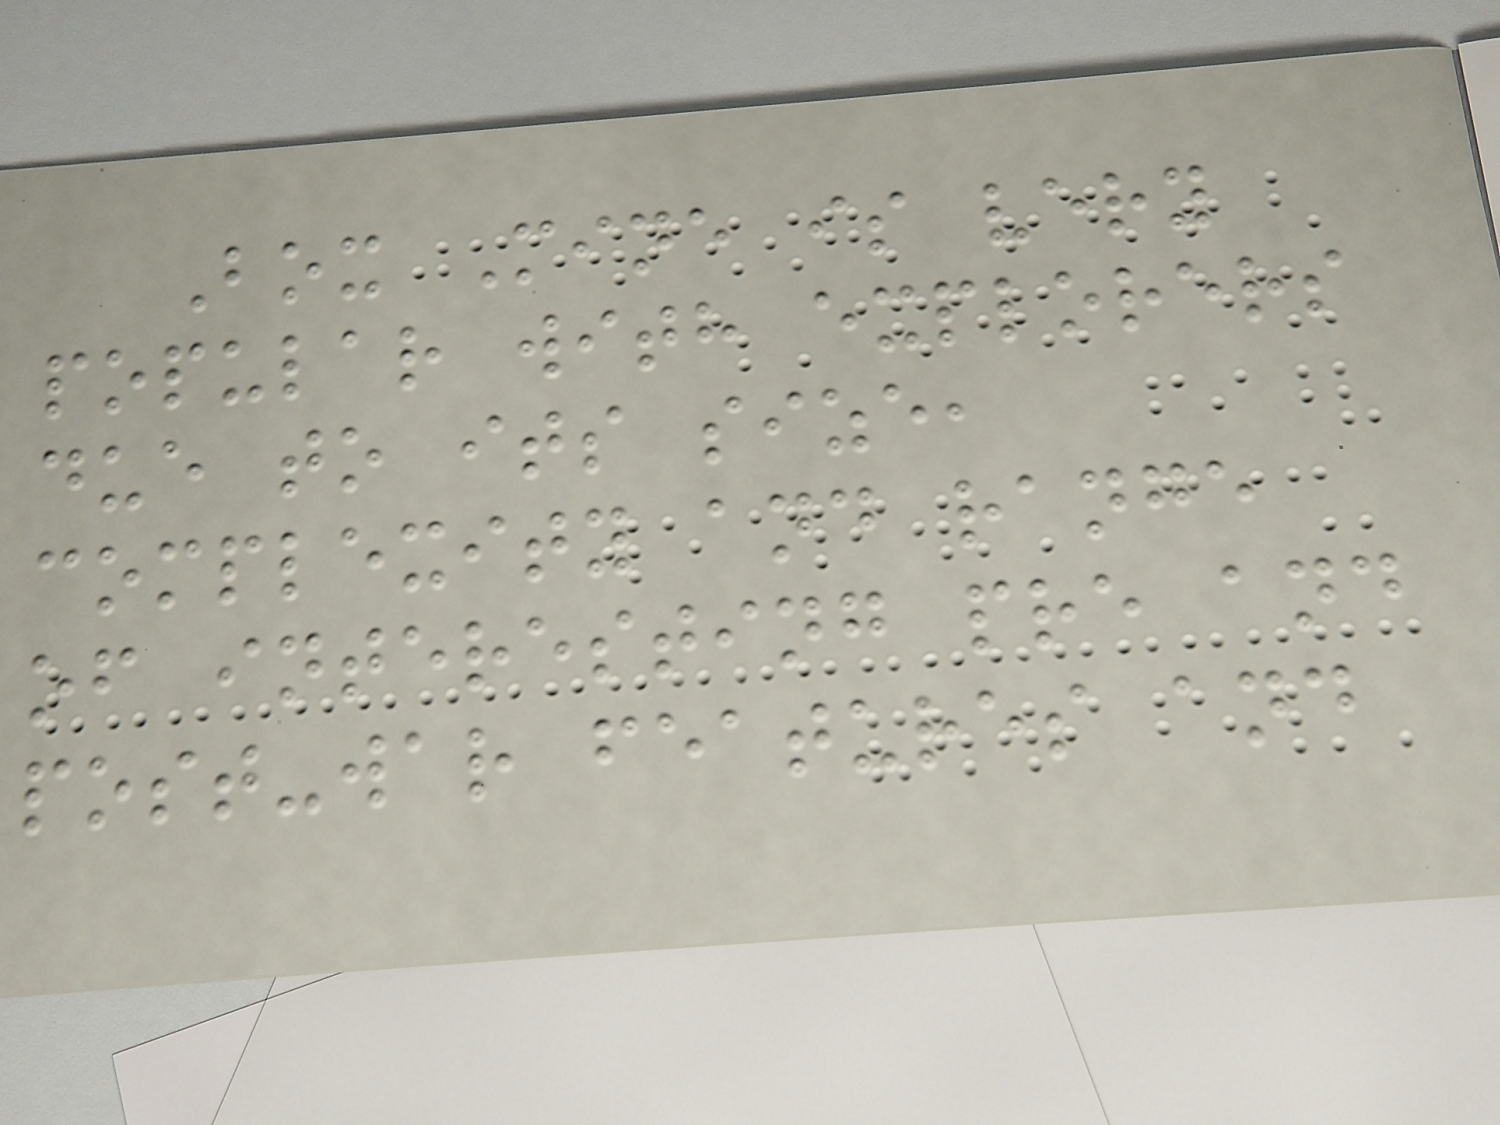Box Mine is very
popular with explorers
due to its size,
complexity and range
of interesting pre and
post-war features and
